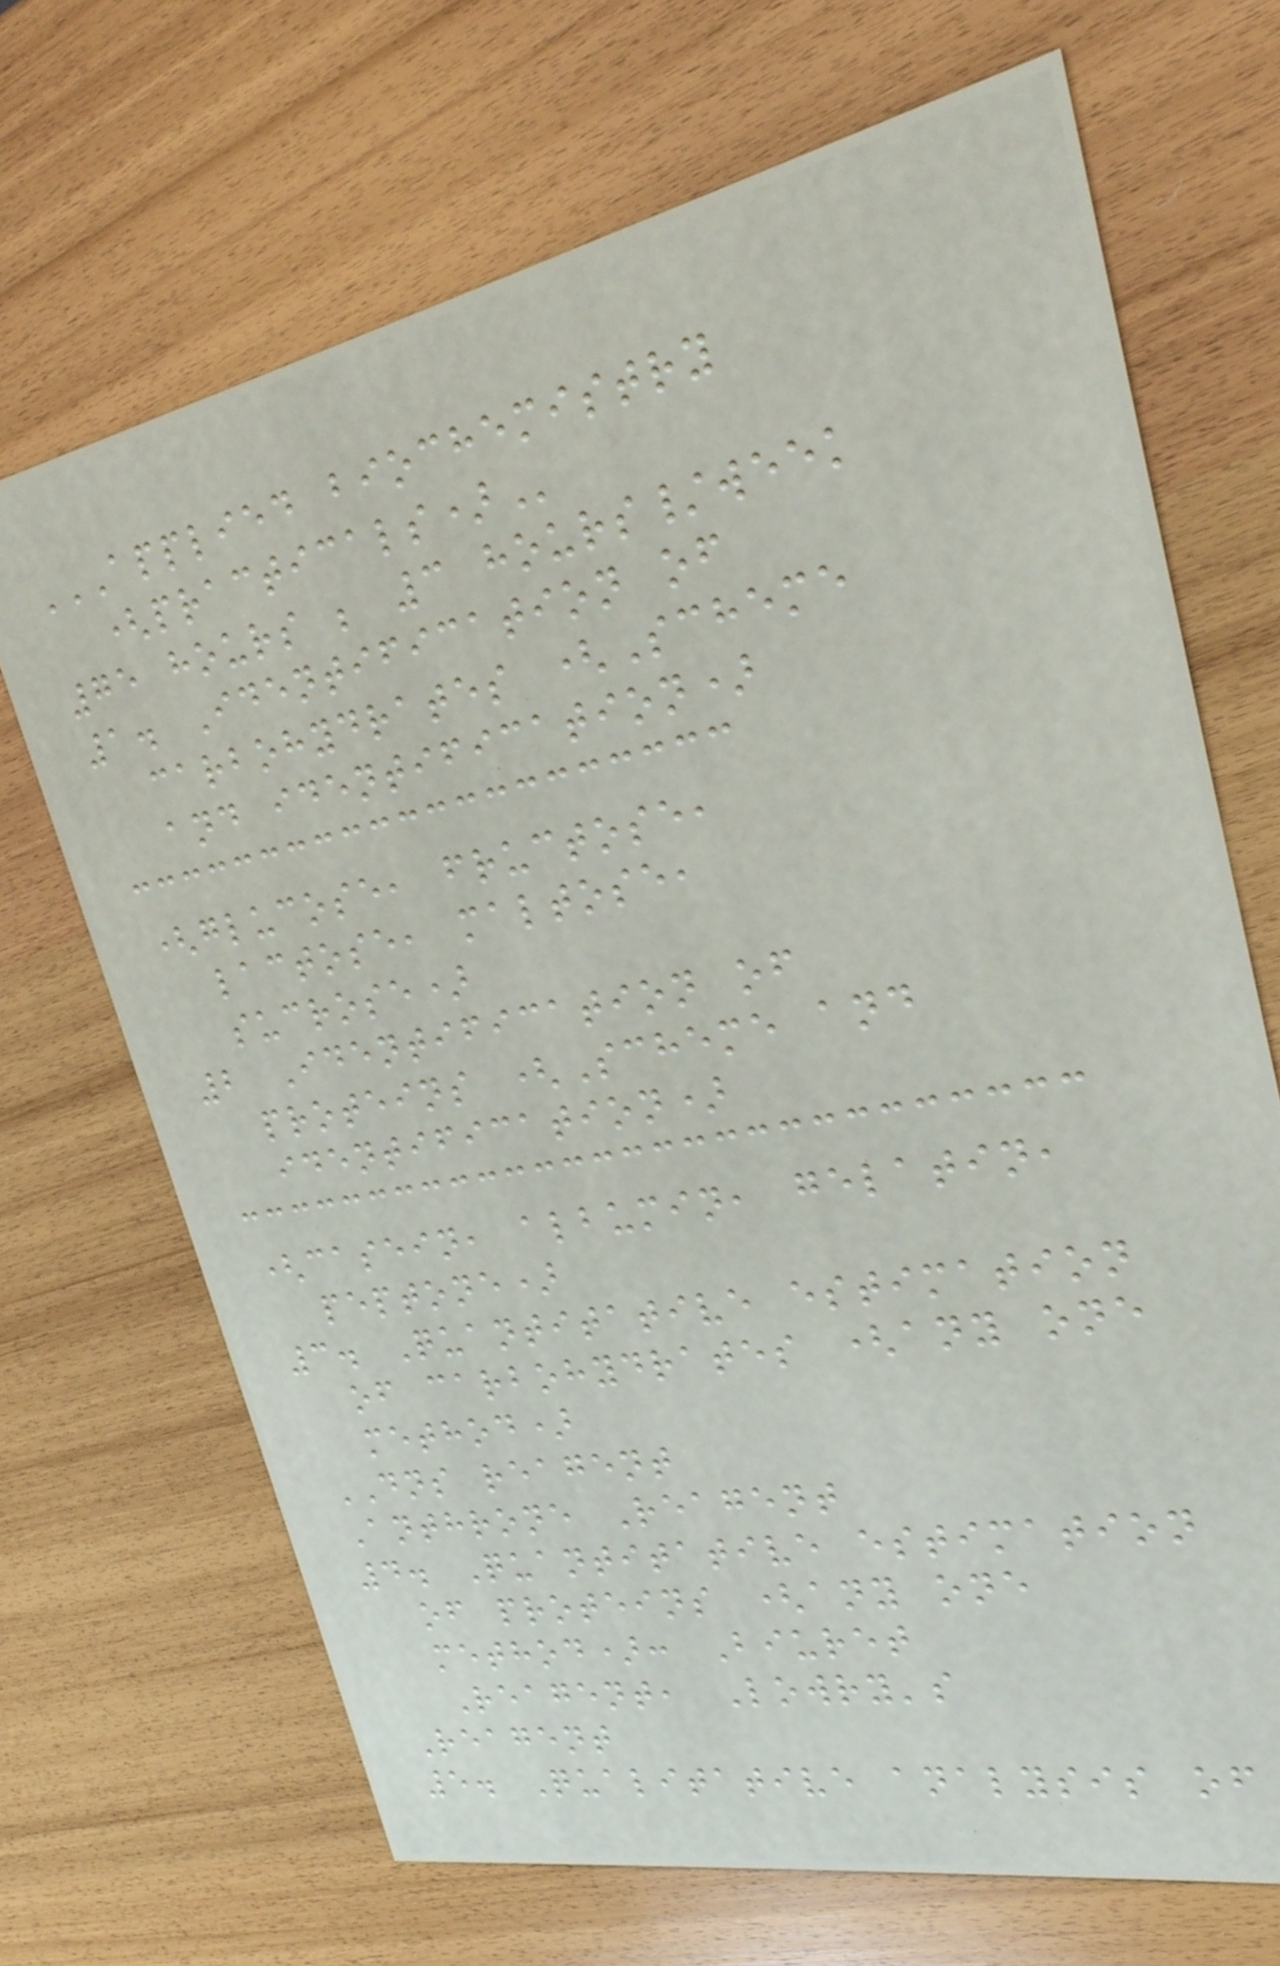APPLIED BIOCHEMISTRY
(PRACTICALS)
75 hours ; 3 hours/week
1. Identification of
carbohydrates (Scheme
and identification)
(glucose, fructose,
lactose, maltose,
sucrose)
2 Identification of
proteins (Scheme and
identification)
(casein, albumin, gelatin,
peptone)
3. Quantitative estimation
of carbohydrates (any one
method)
DNS reagent
Anthrone Reagent
4. Quantitative estimation
of proteins (any one
method): Biuret
Reagent, Lowry's
Reagent
5. Qualitative analysis of
